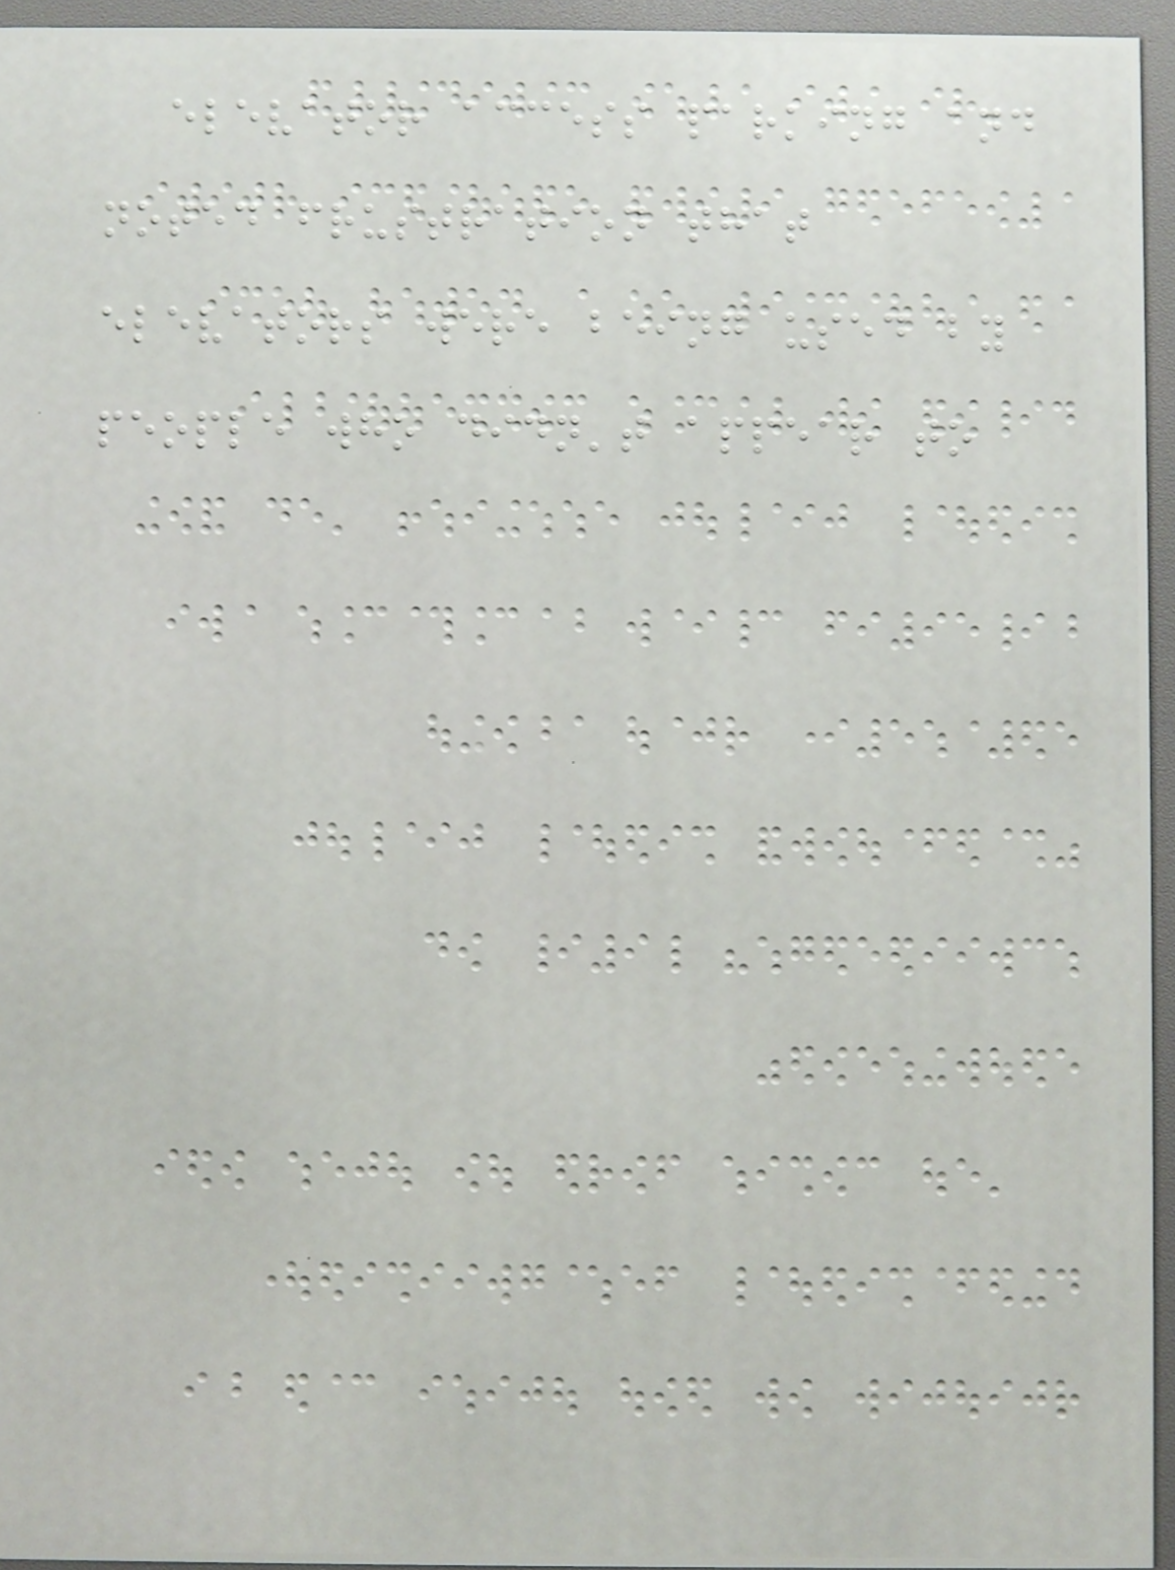elevator access parking and
noted frustration that
elevators were being used by
people who didn't appear to
